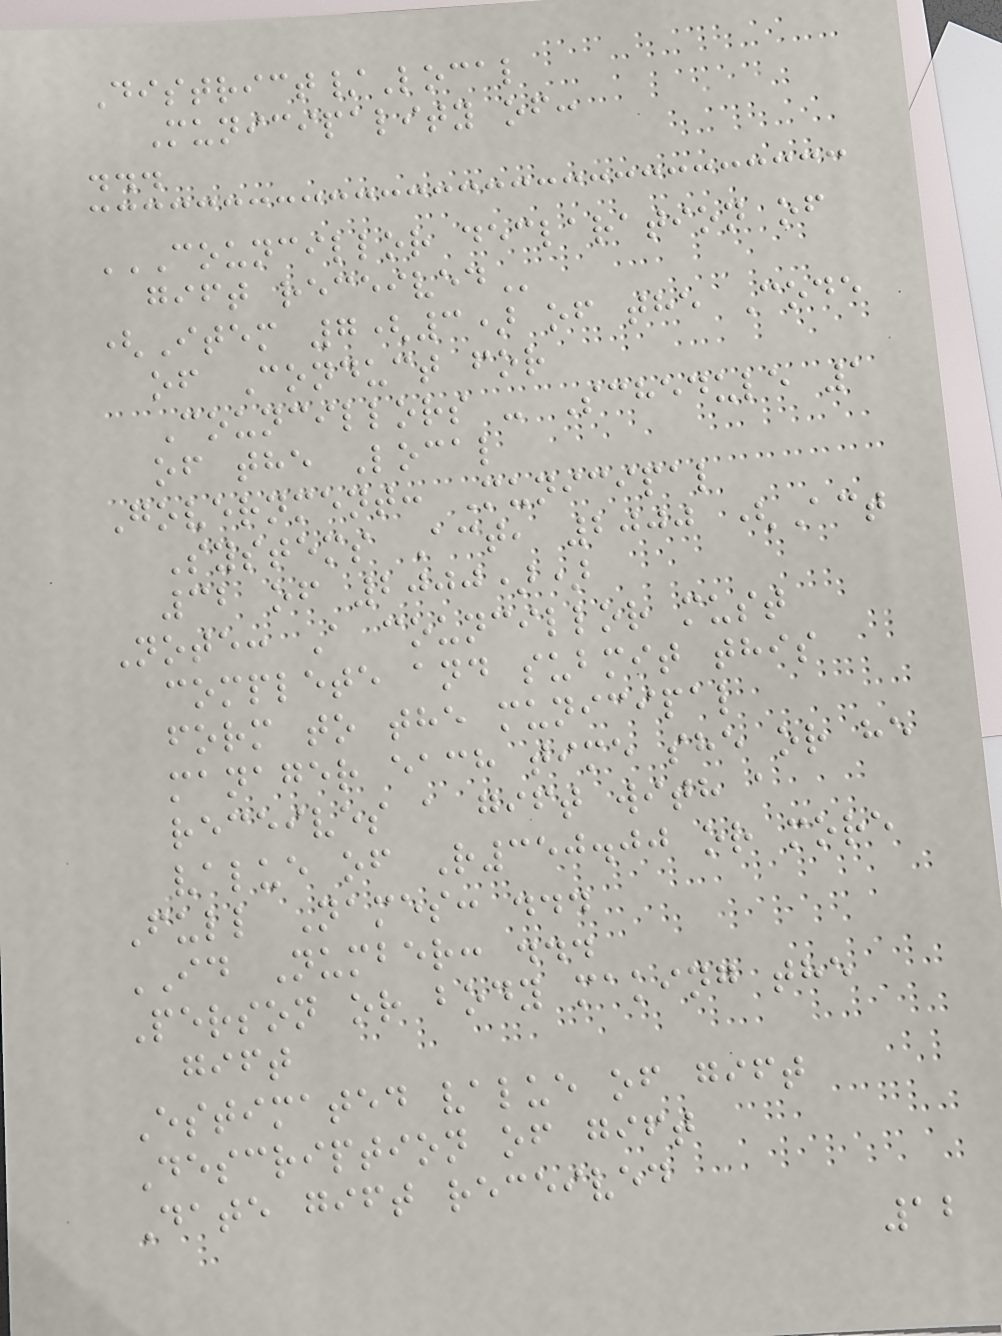District/Local
Municipality of:
...
COUNCILLOR DECLARATION OF
GIFT RECEIVED
(Item 7(3) of the Code
of Conduct for
Councillors - Schedule 1
of the Local
Government: Municipal
Systems Act, 2000 (Act
32 of 2000))
Note: A councillor must
complete and submit this
form to the municipal
manager each time she or he
receives a gift with a
value of R350.00 or more
Full Names: ...
ID Number: ...
Person or body making the
gift
Estimated value of gift
Description of gift
Date gift received
12
